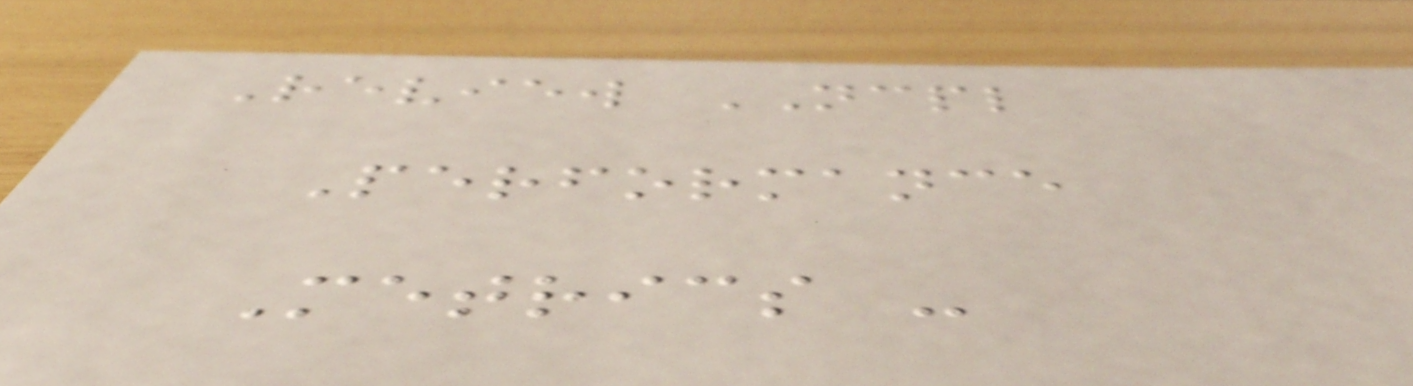Review NCPL
Performance
Metrics -
